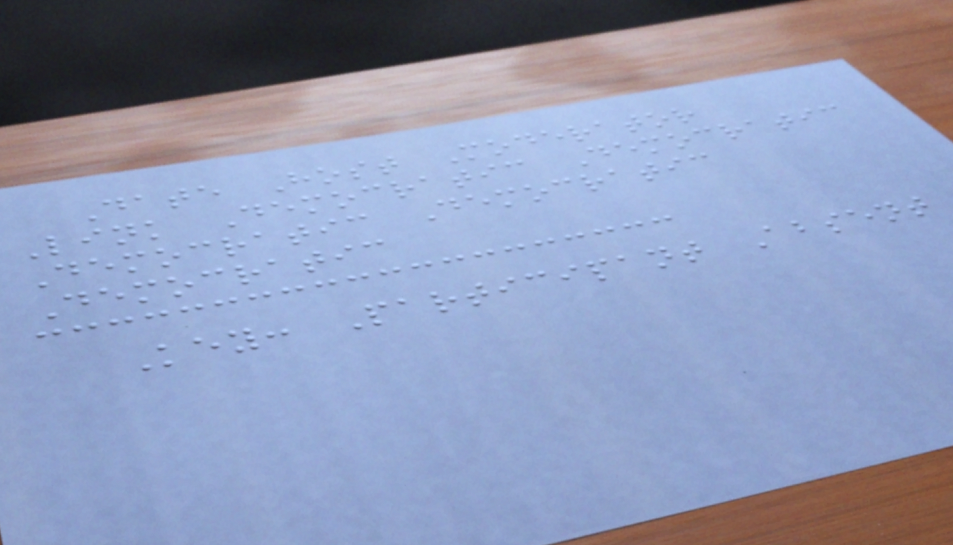Date Host Moderator
Link Democratic Democratic
Democratic Democratic
Democratic
Key: Participant Absent
